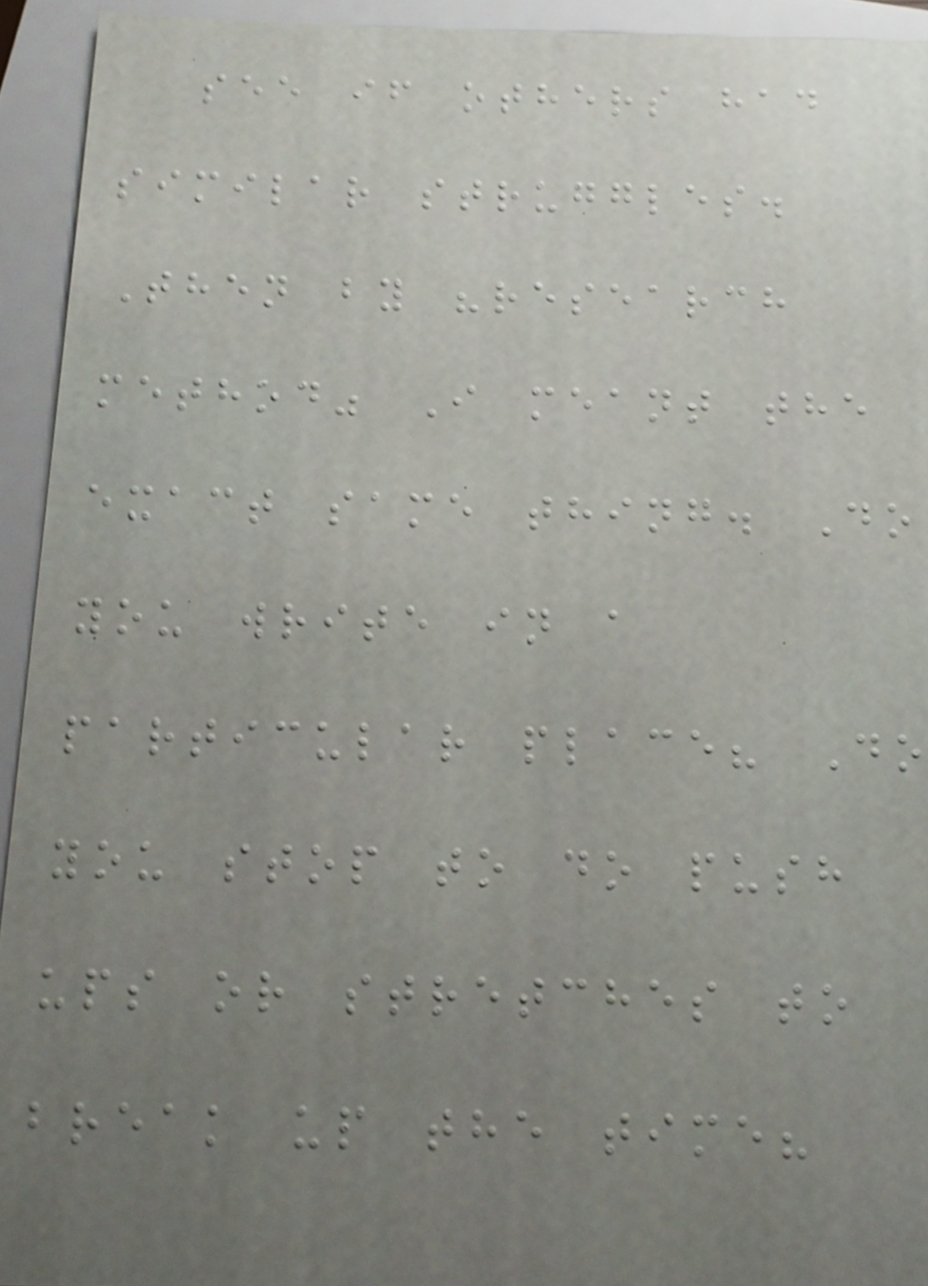see if others had
similar struggles.
Then by "research
method" I meant the
exact same thing. Do
you write in a
particular place? Do
you stop to do push
ups or stretches to
break up the time?
